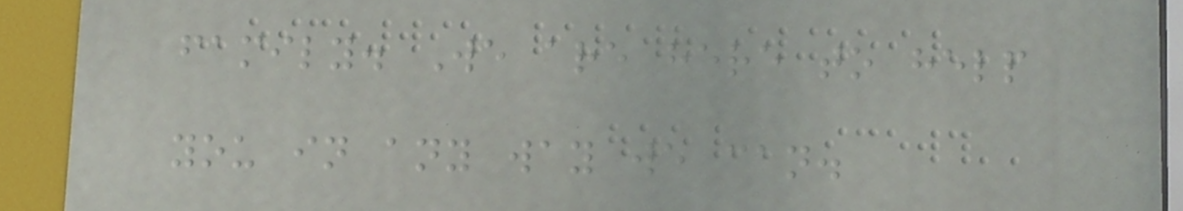family. We are here to help
you in any way we can.
